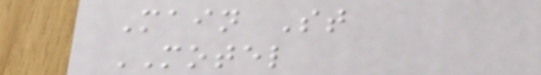Main St
MOTEL
